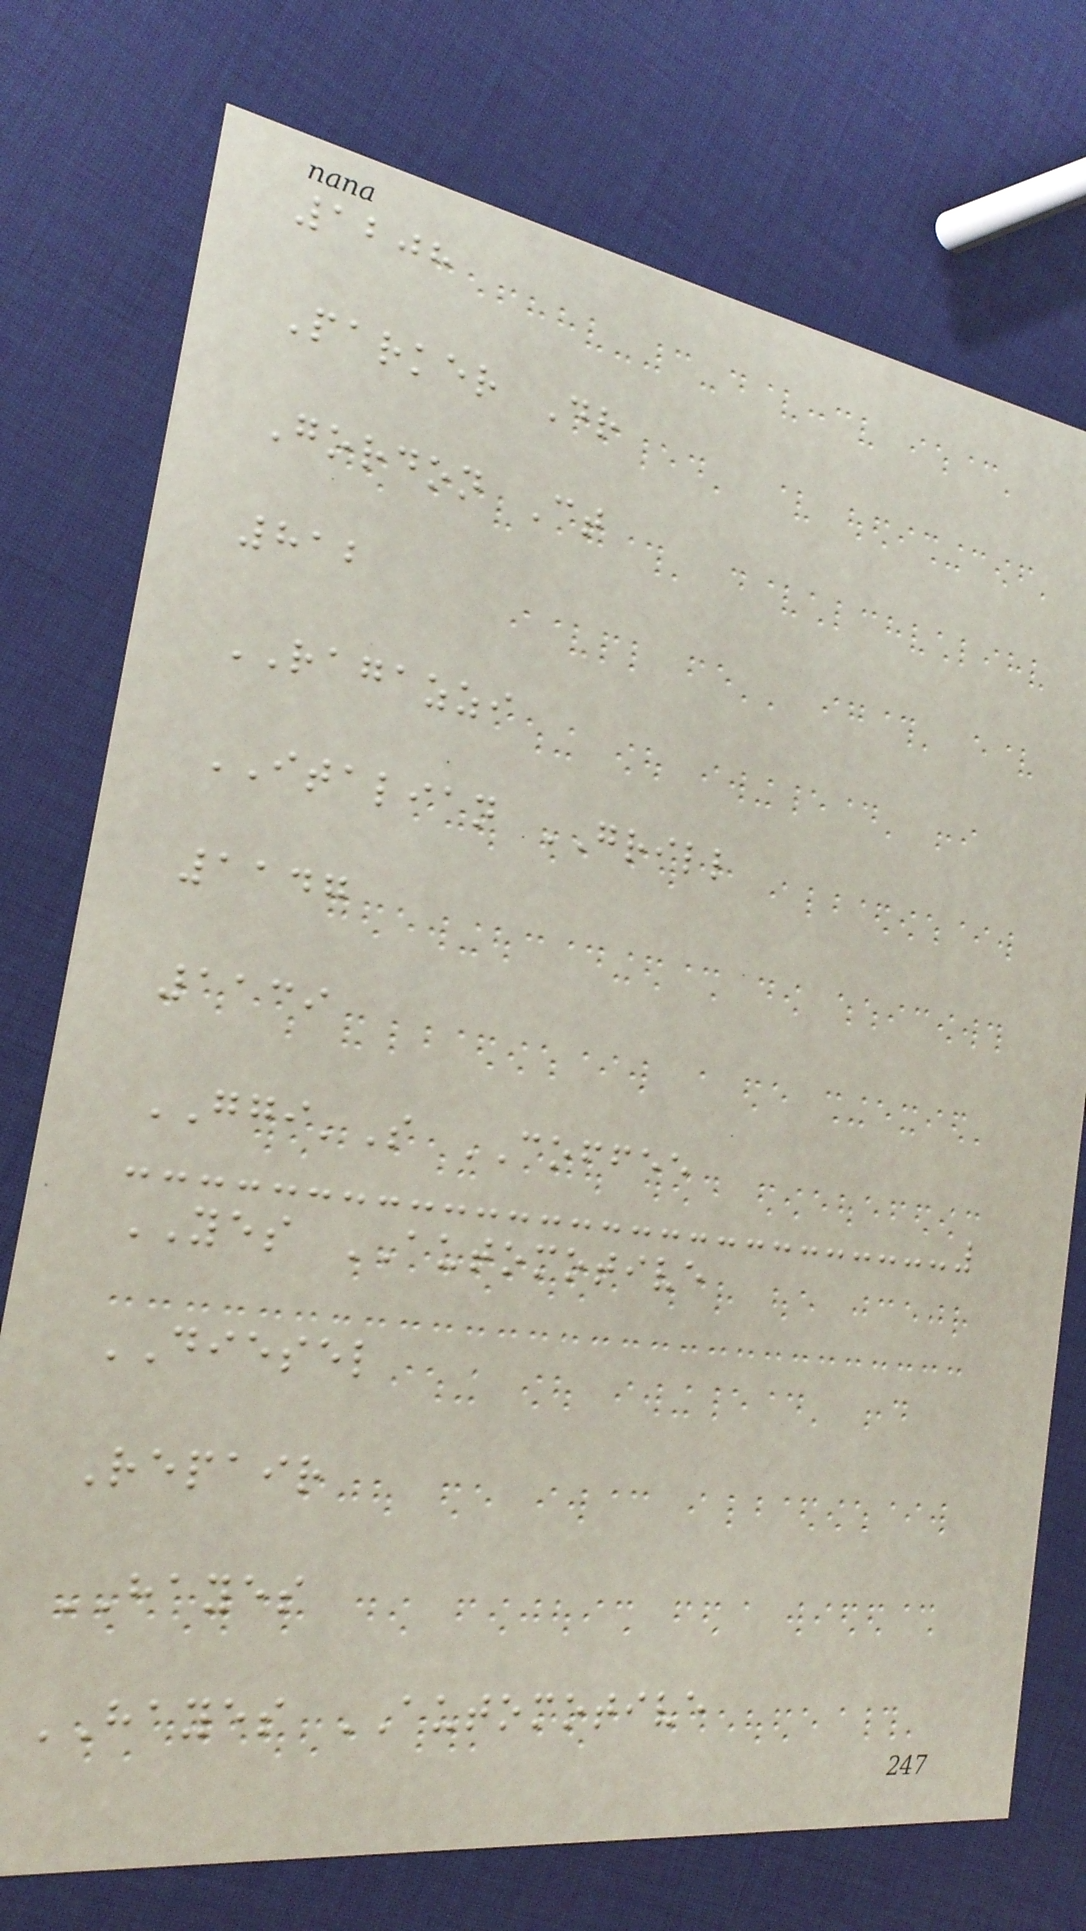1208
Parker Dr
Gordon Ct
812
RAGAZZI
ITALIAN GRILL
1147
1139
GGI'S COFFEE
YES AUTOMOTIVE
DIESEL
Repair
HAYES
HAYES AUTOMOTIVE
